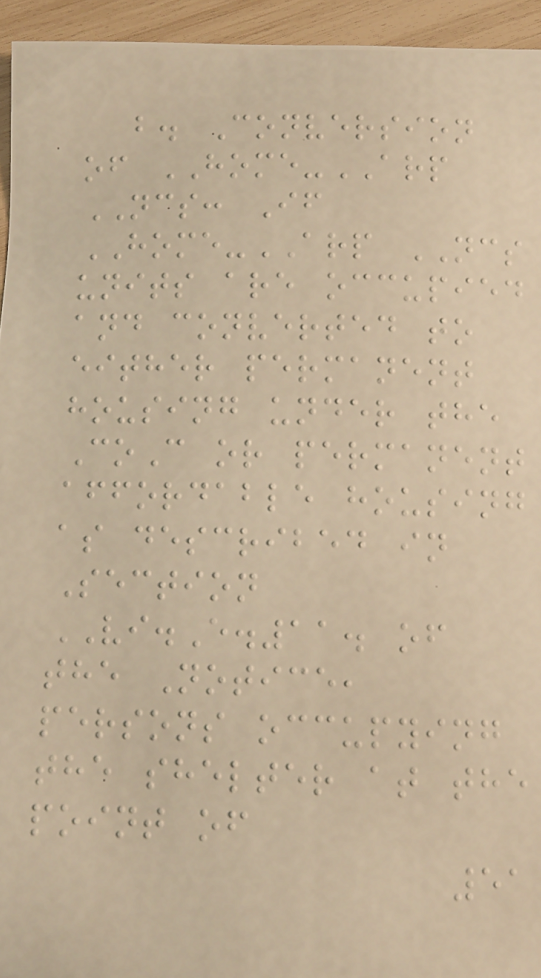b. Conversion
of HOME-ARP
NCS: If
HOME-ARP NCS
units are occupied
and converted to
either permanent
housing under the
CoC or permanent
affordable housing
as described in
Section
VI.E.11. of
the Notice,
persons occupying
the shelter at the
point of
51
